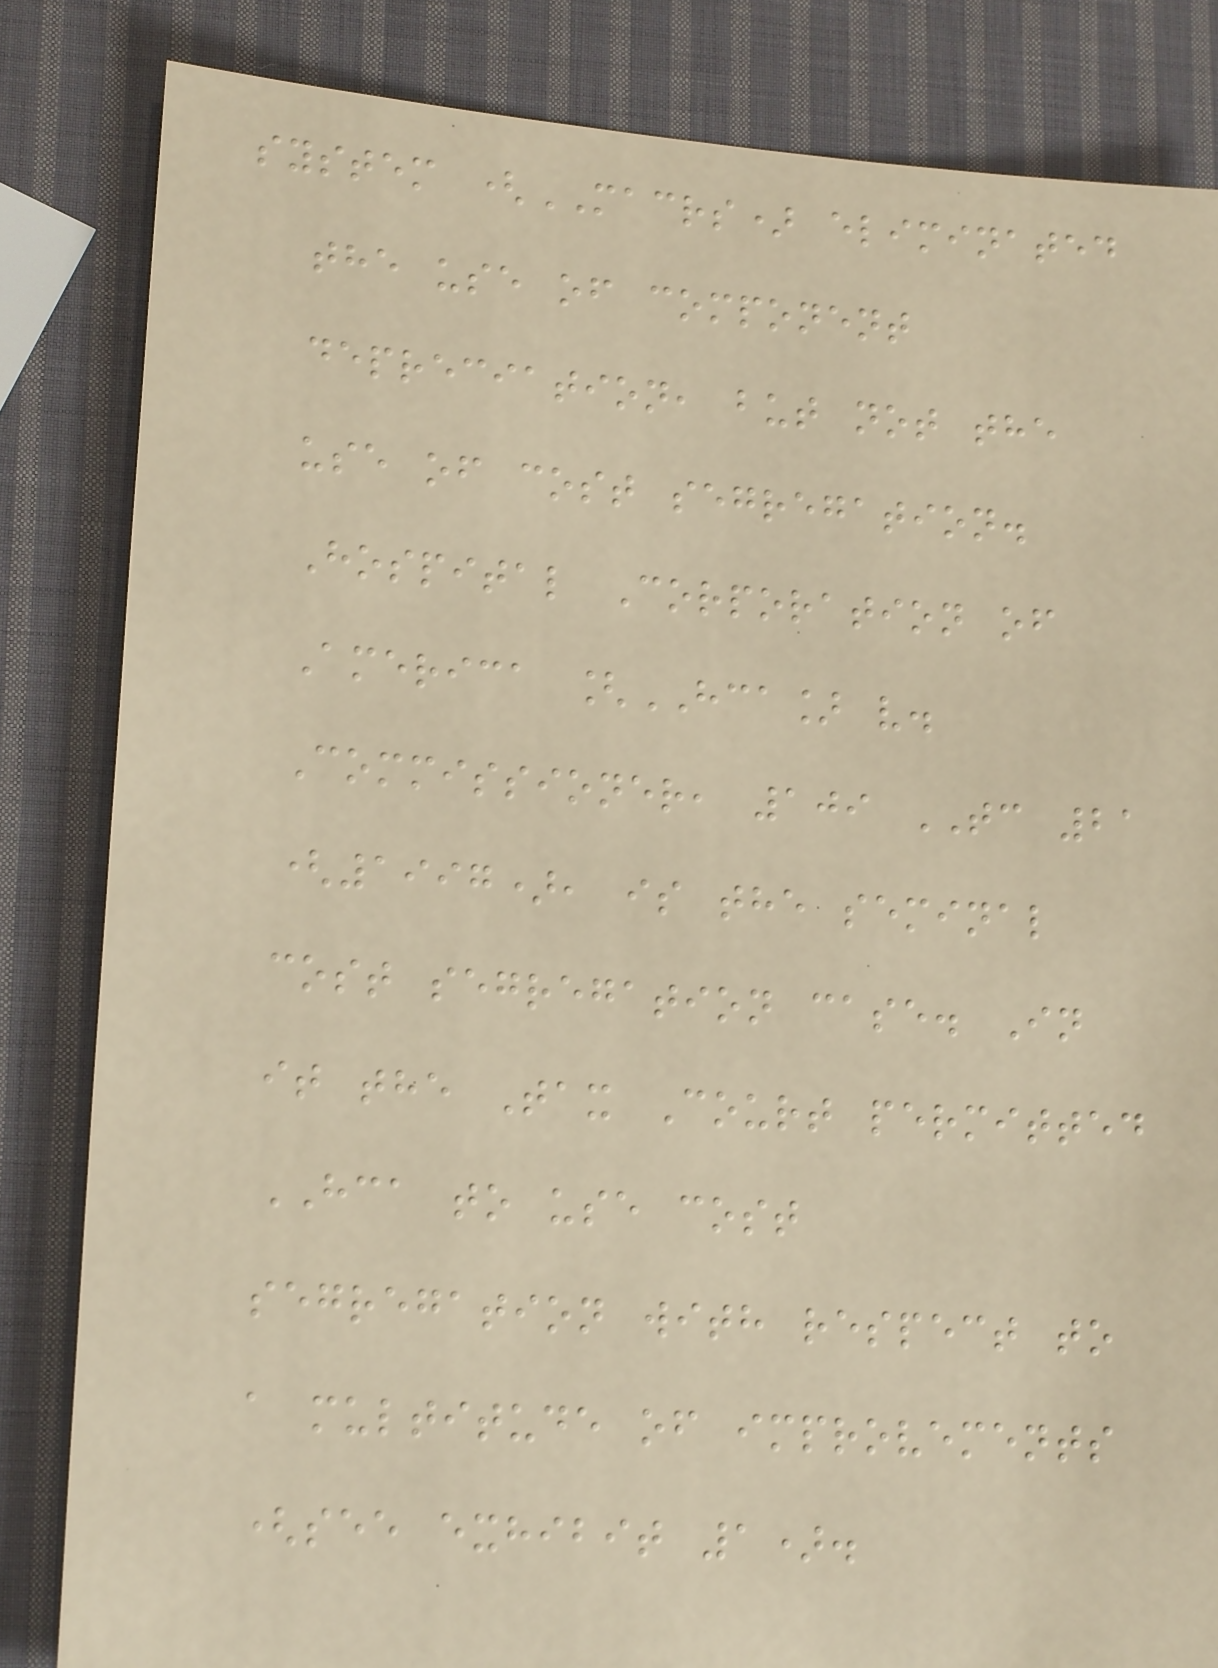system (MACRS) eliminated
the use of component
depreciation, but not the
use of cost segregation.
Hospital Corporation of
America [HCA] v.
Commissioner, 109 TC 21
(1997), is the seminal
cost segregation case. In
it the Tax Court permitted
HCA to use cost
segregation with respect to
a multitude of improvements
(see exhibit 1).
